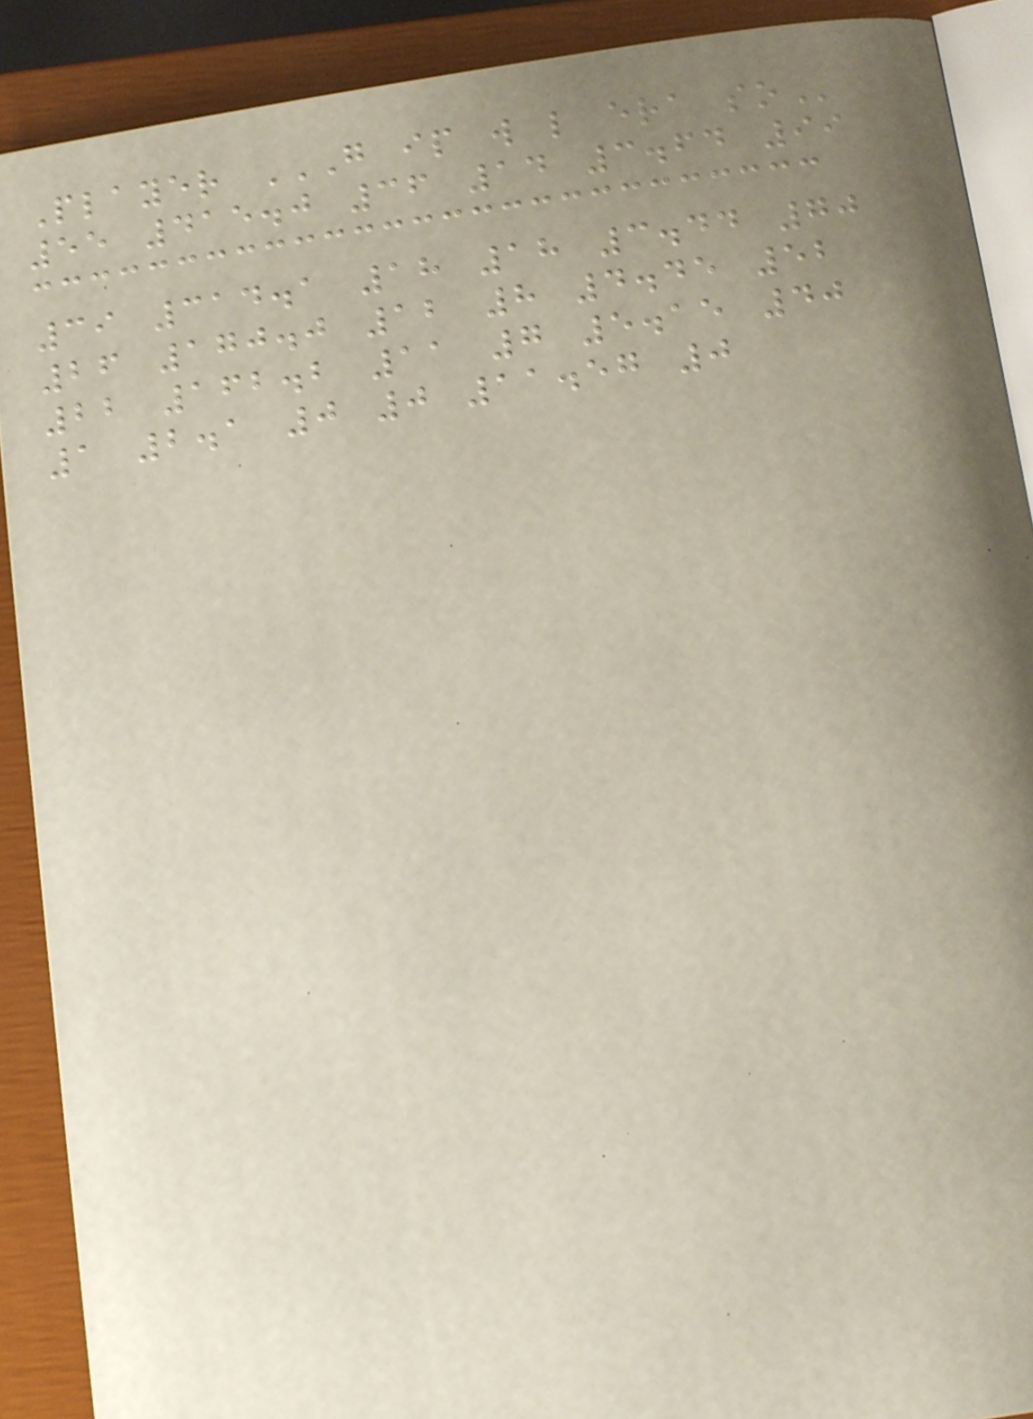Player G IP W L ERA SO
55 415.0 36 14 3.64 99
39 314.1 18 18 3.44 70
26 170.0 12 8 4.45 52
22 162.2 11 7 5.15 40
1 2.1 0 0 11.57 0
